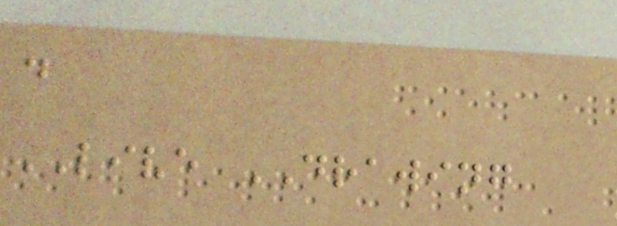.
LIVE DRAWING
